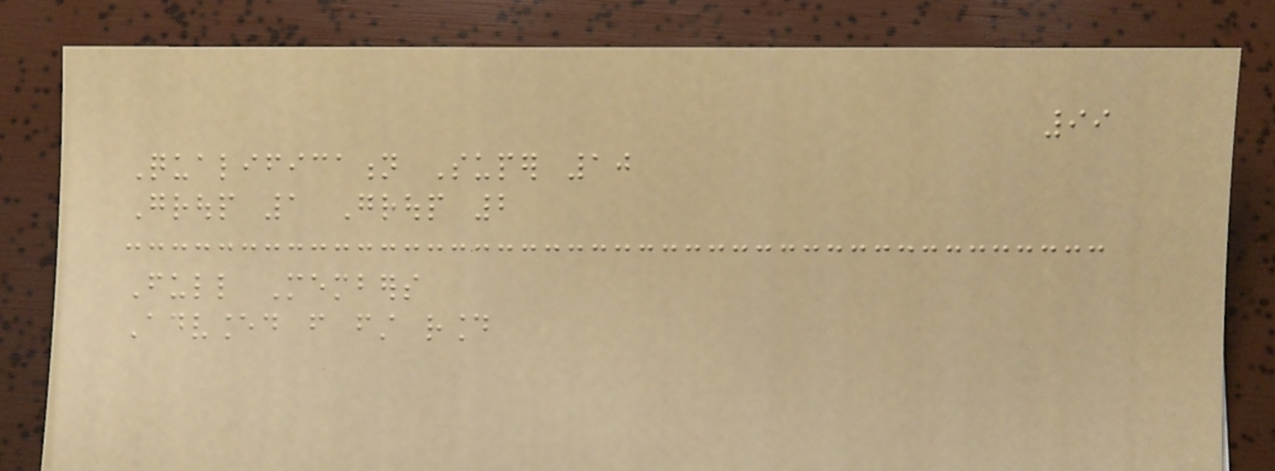99
Qualification Super 10
Group 1 Group 2
Full Members
Advanced from first round
